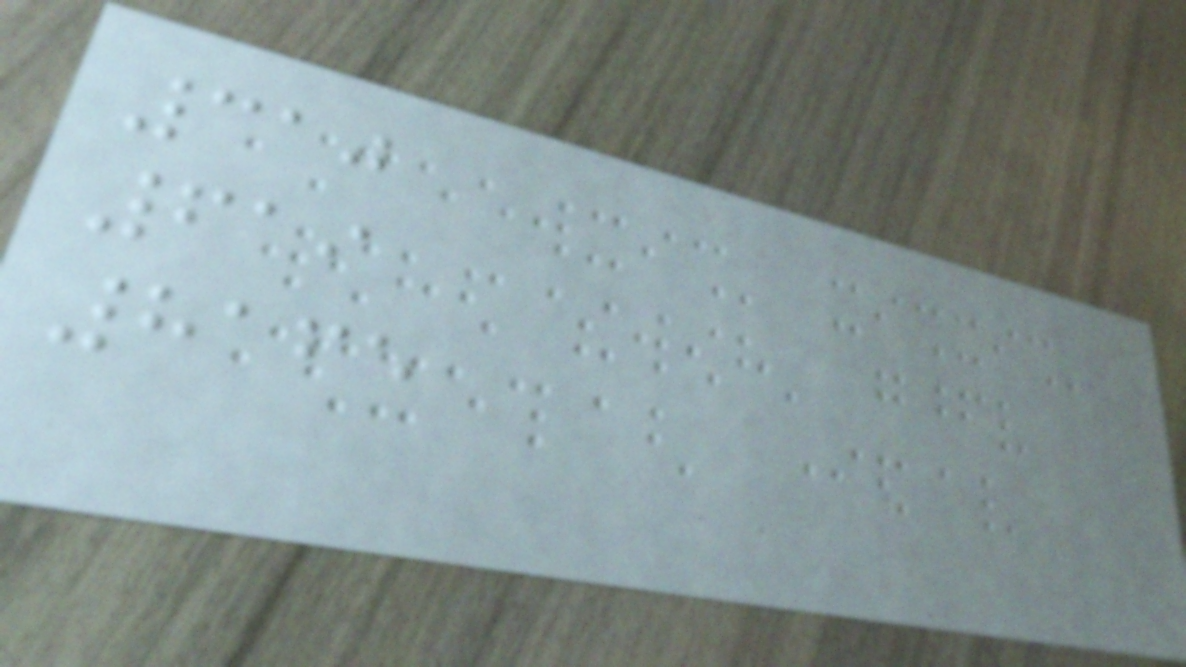310
619
8165
